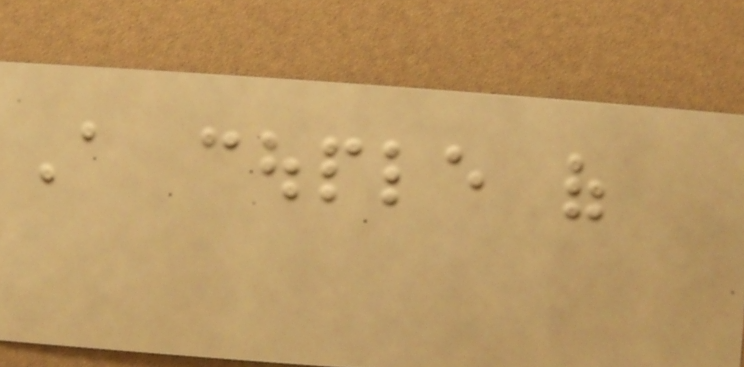A couple of
